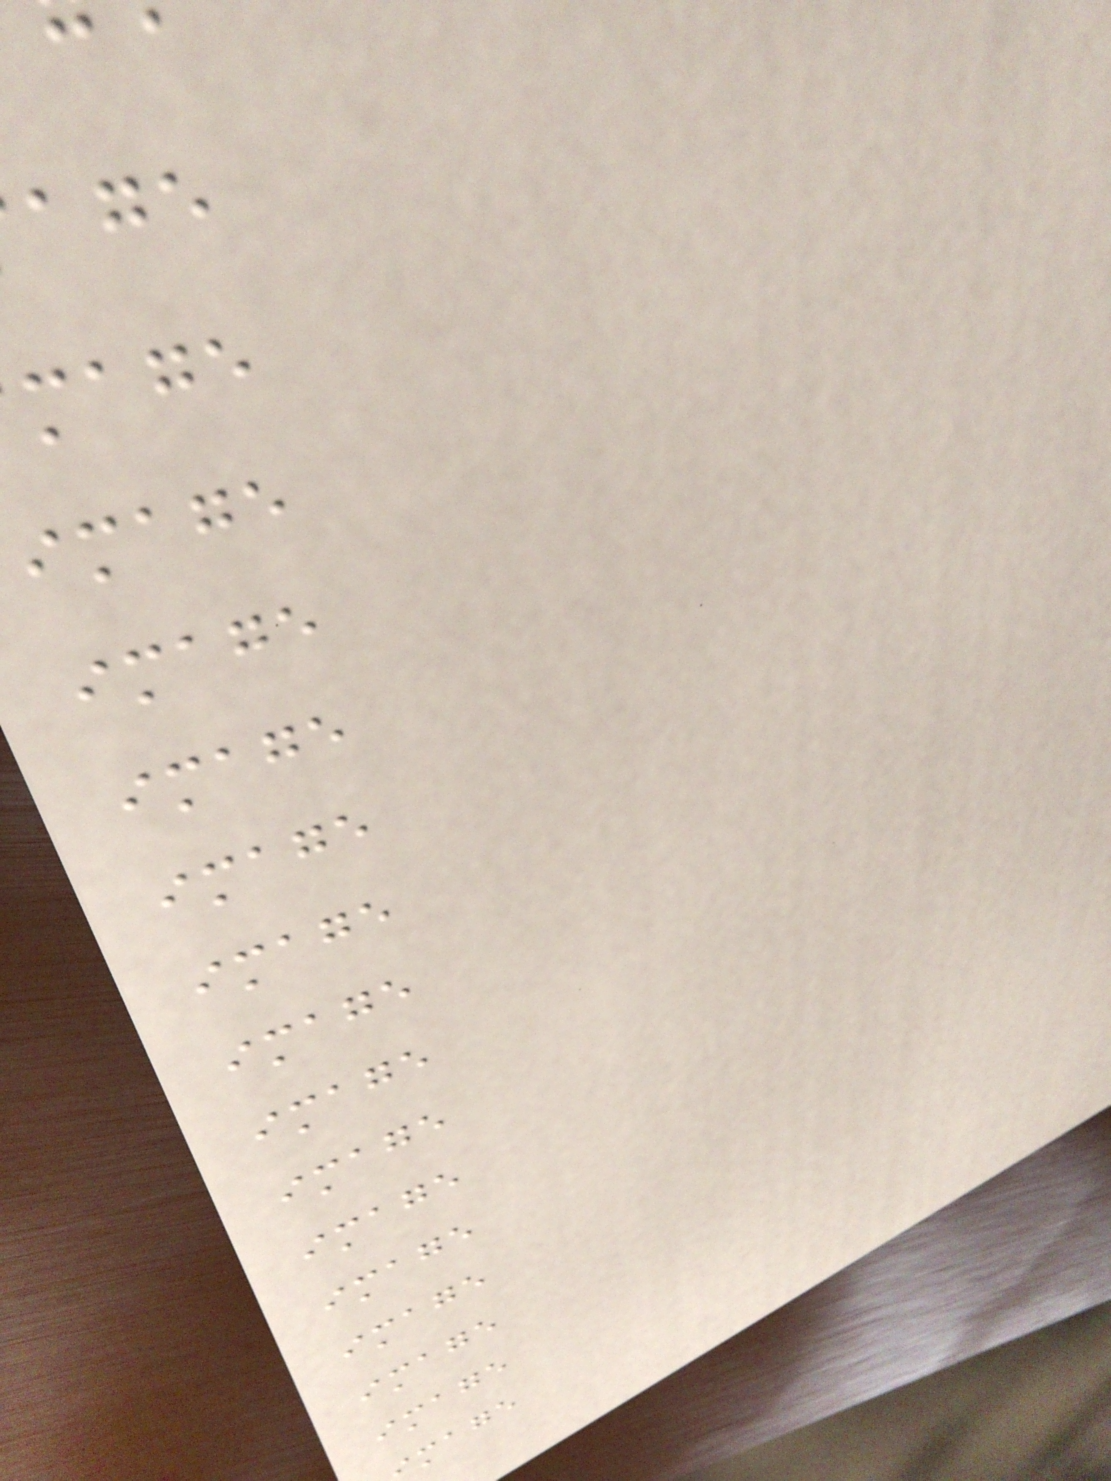mage
image
image
image
image
image
image
image
image
image
image
image
image
image
mage
